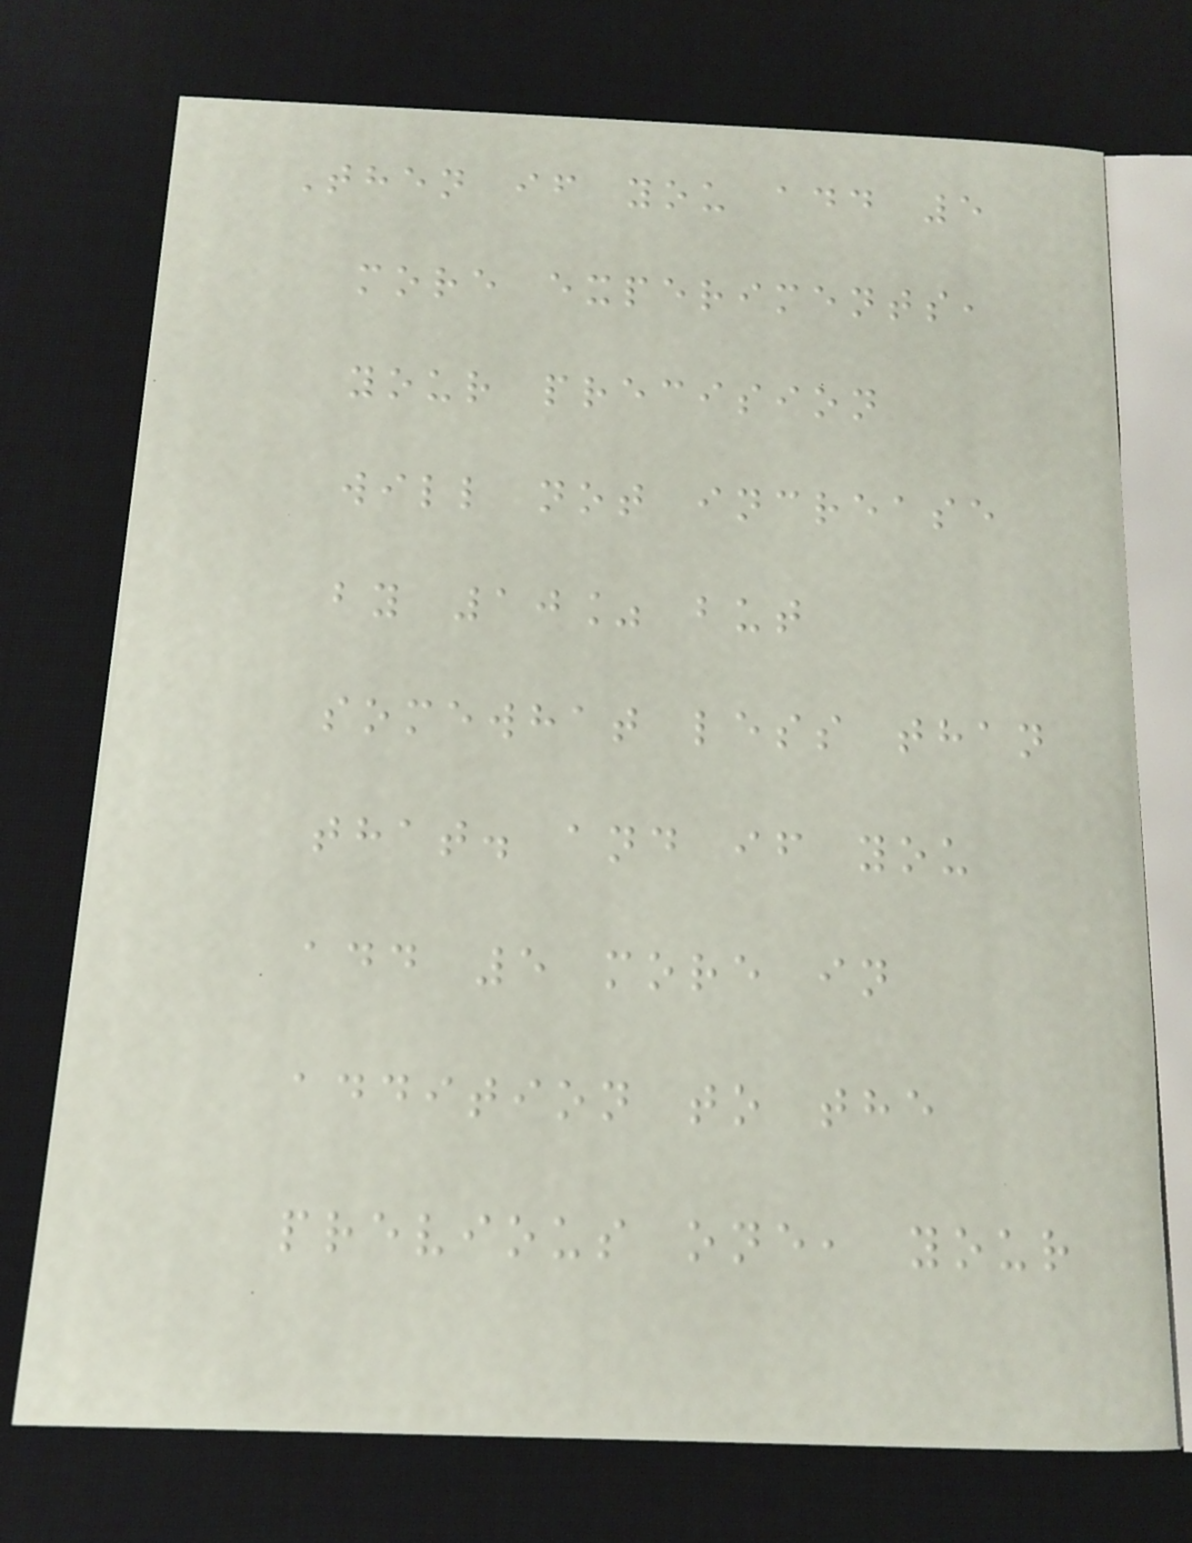Then if you add 5
more experiments,
your precision
will not increase
by 10% but
somewhat less than
that. and if you
add 5 more in
addition to the
previous one, your
